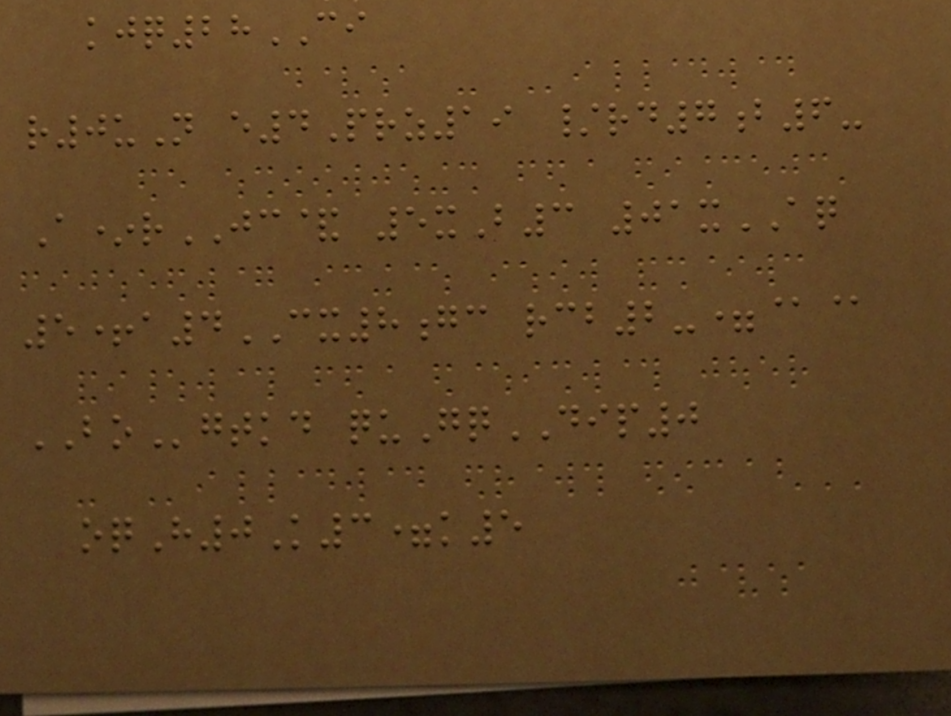kjq28CI
r0uN e4Prz19 /rd7b6-
A*rJC& 5xB3 01xAQ
5+a4CX8gc rcb2-=@@
BOgtkd quGqDIP0
oqH0K3=k5
